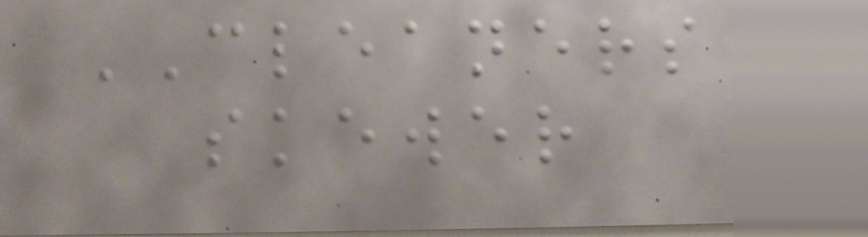CLEANERS
skewer
